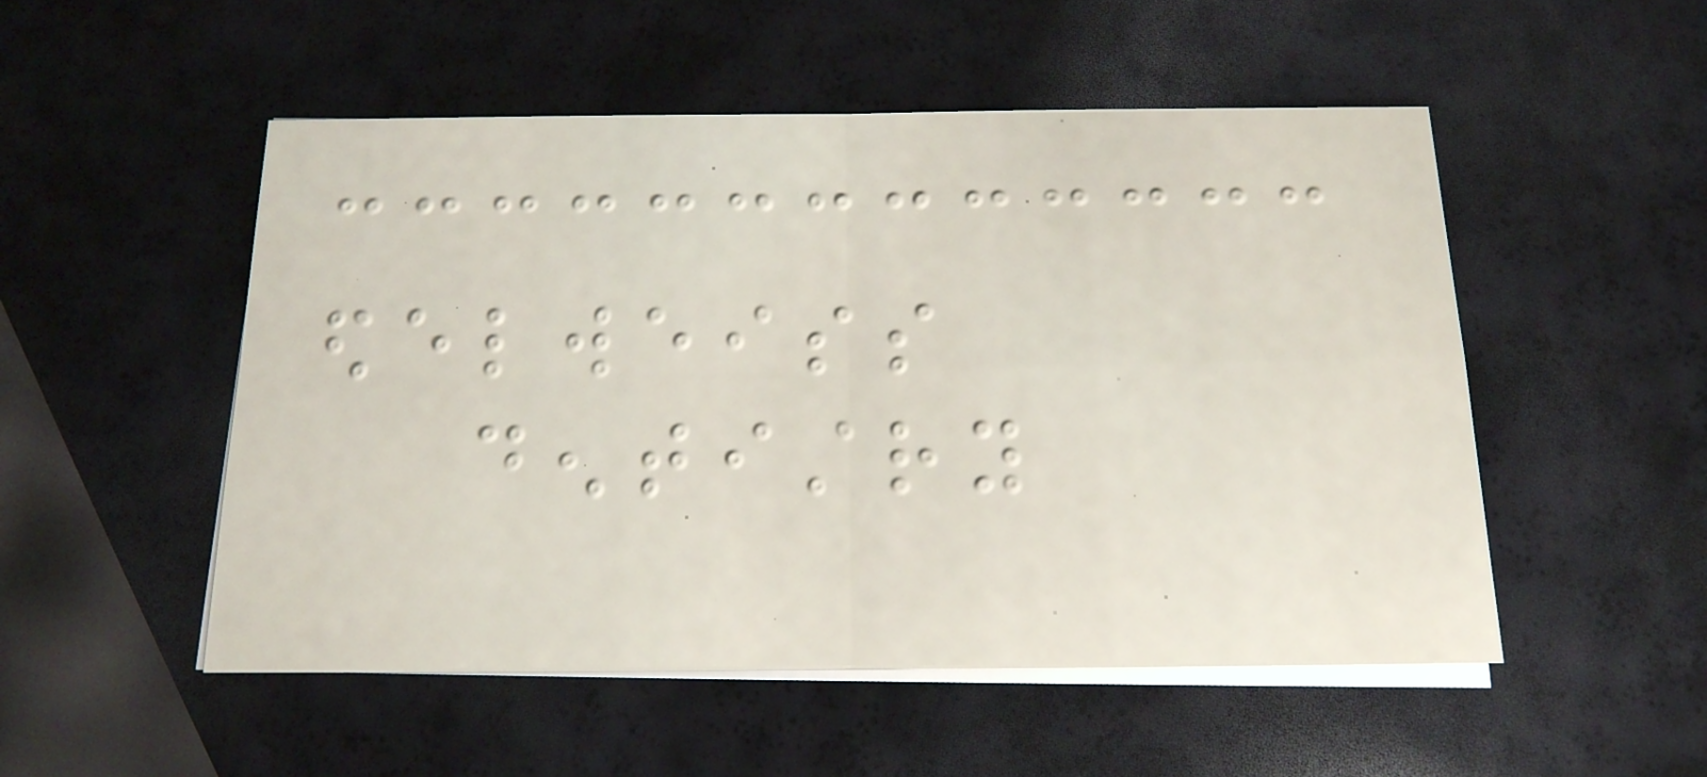edelweiss
dentistry
